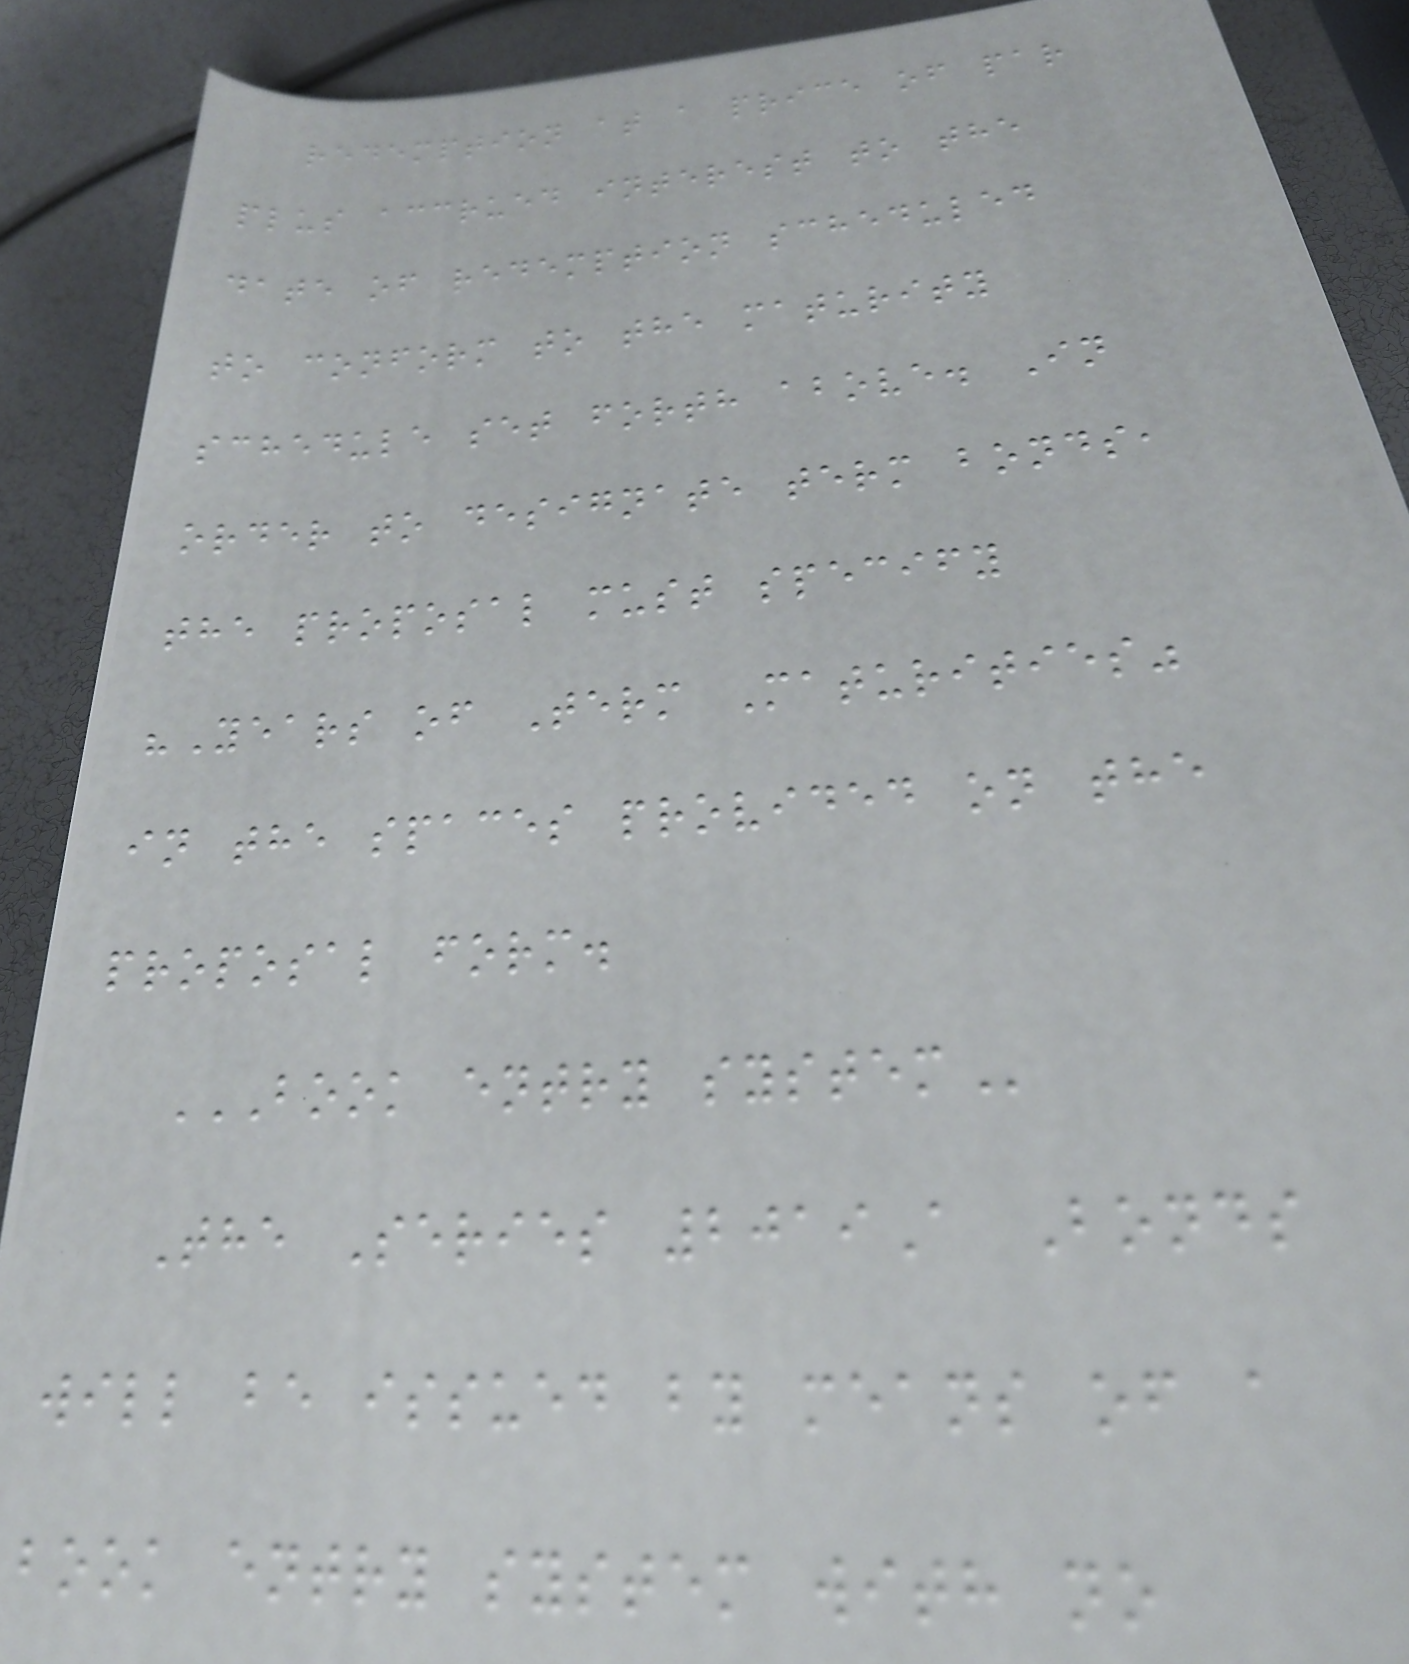redemption at a price of par
plus accrued interest to the
date of redemption scheduled
to conform to the maturity
schedule set forth above. In
order to designate term bonds,
the proposal must specify
"Years of Term Maturities"
in the spaces provided on the
proposal form.
BOOK ENTRY SYSTEM
The Series 2019A Bonds
will be issued by means of a
book entry system with no
